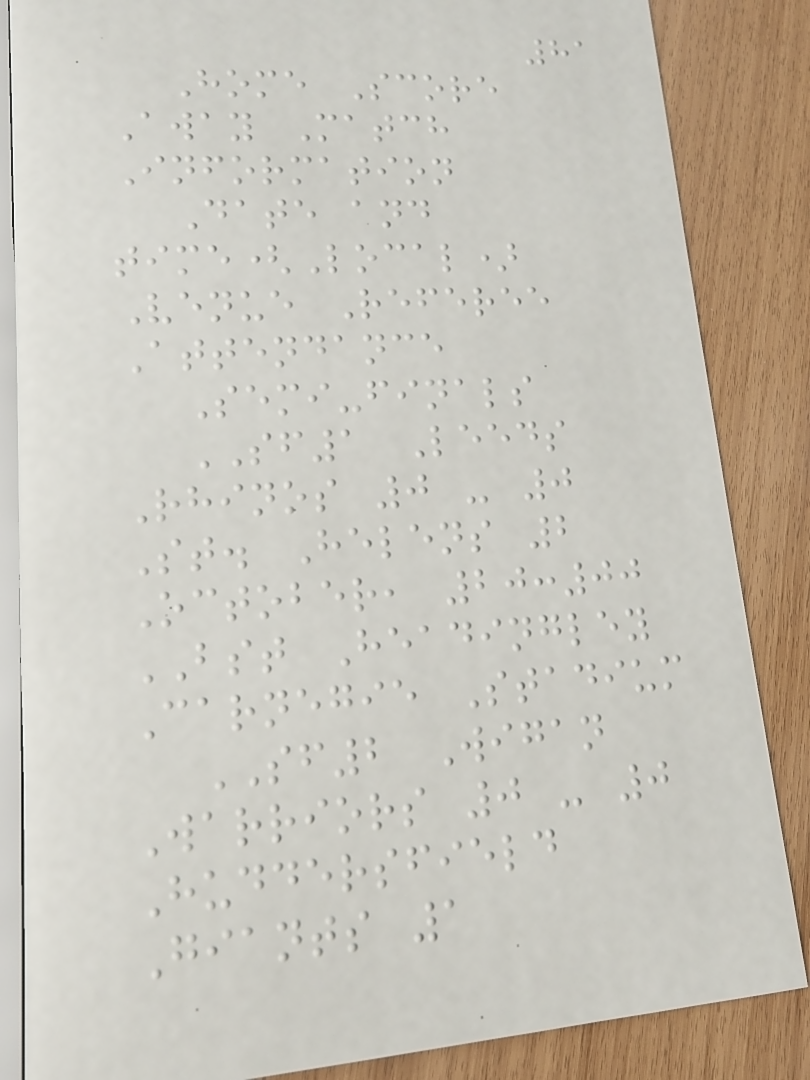81
Home Score
Away Match
Information
Date and
time(Local)
Venue Referee
Attendance
Semi-finals
SF1 Leeds
Rhinos 0 - 0
St. Helens 2
October, 20:00
BST Headingley
Carnegie Stadium
SF2 Wigan
Warriors 0 - 0
Huddersfield
Giants 1
